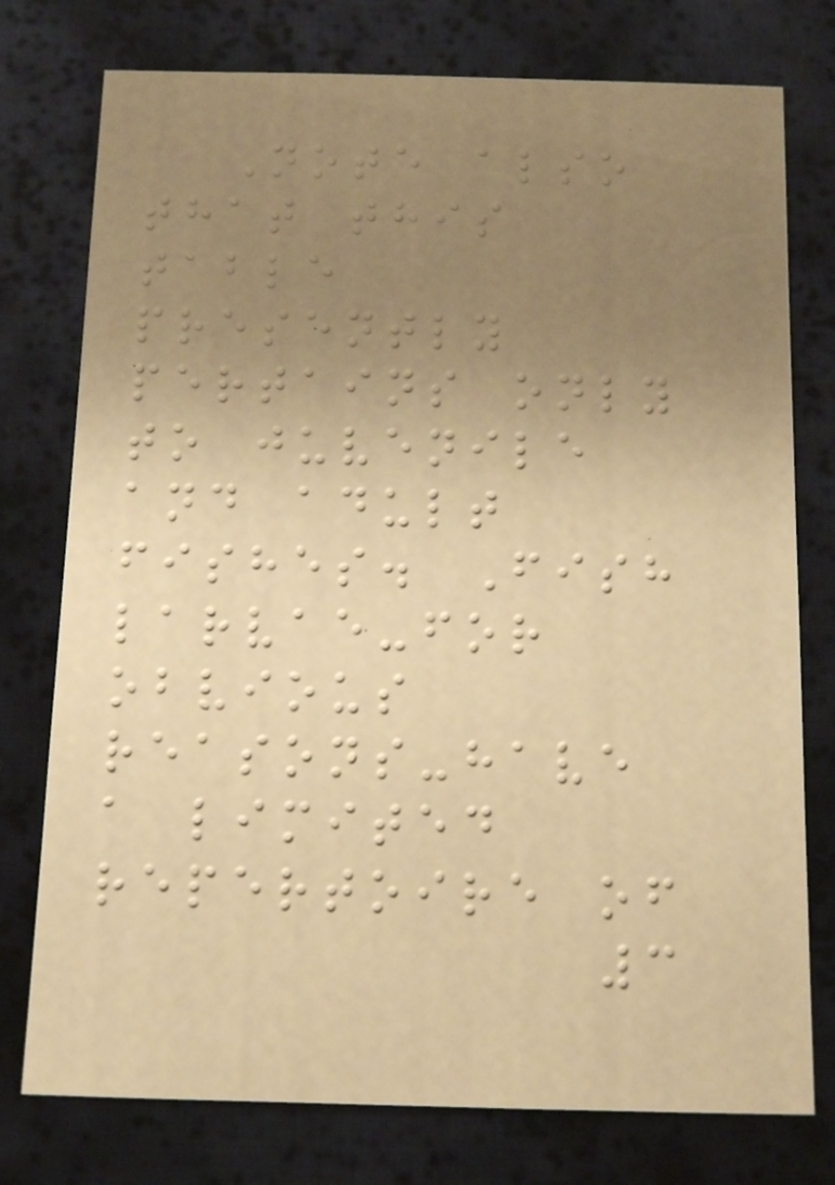Note also
that this
table
presently
pertains only
to juvenile
and adult
fishes. Fish
larvae-for
obvious
reasons-have
a limited
repertoire of
3
